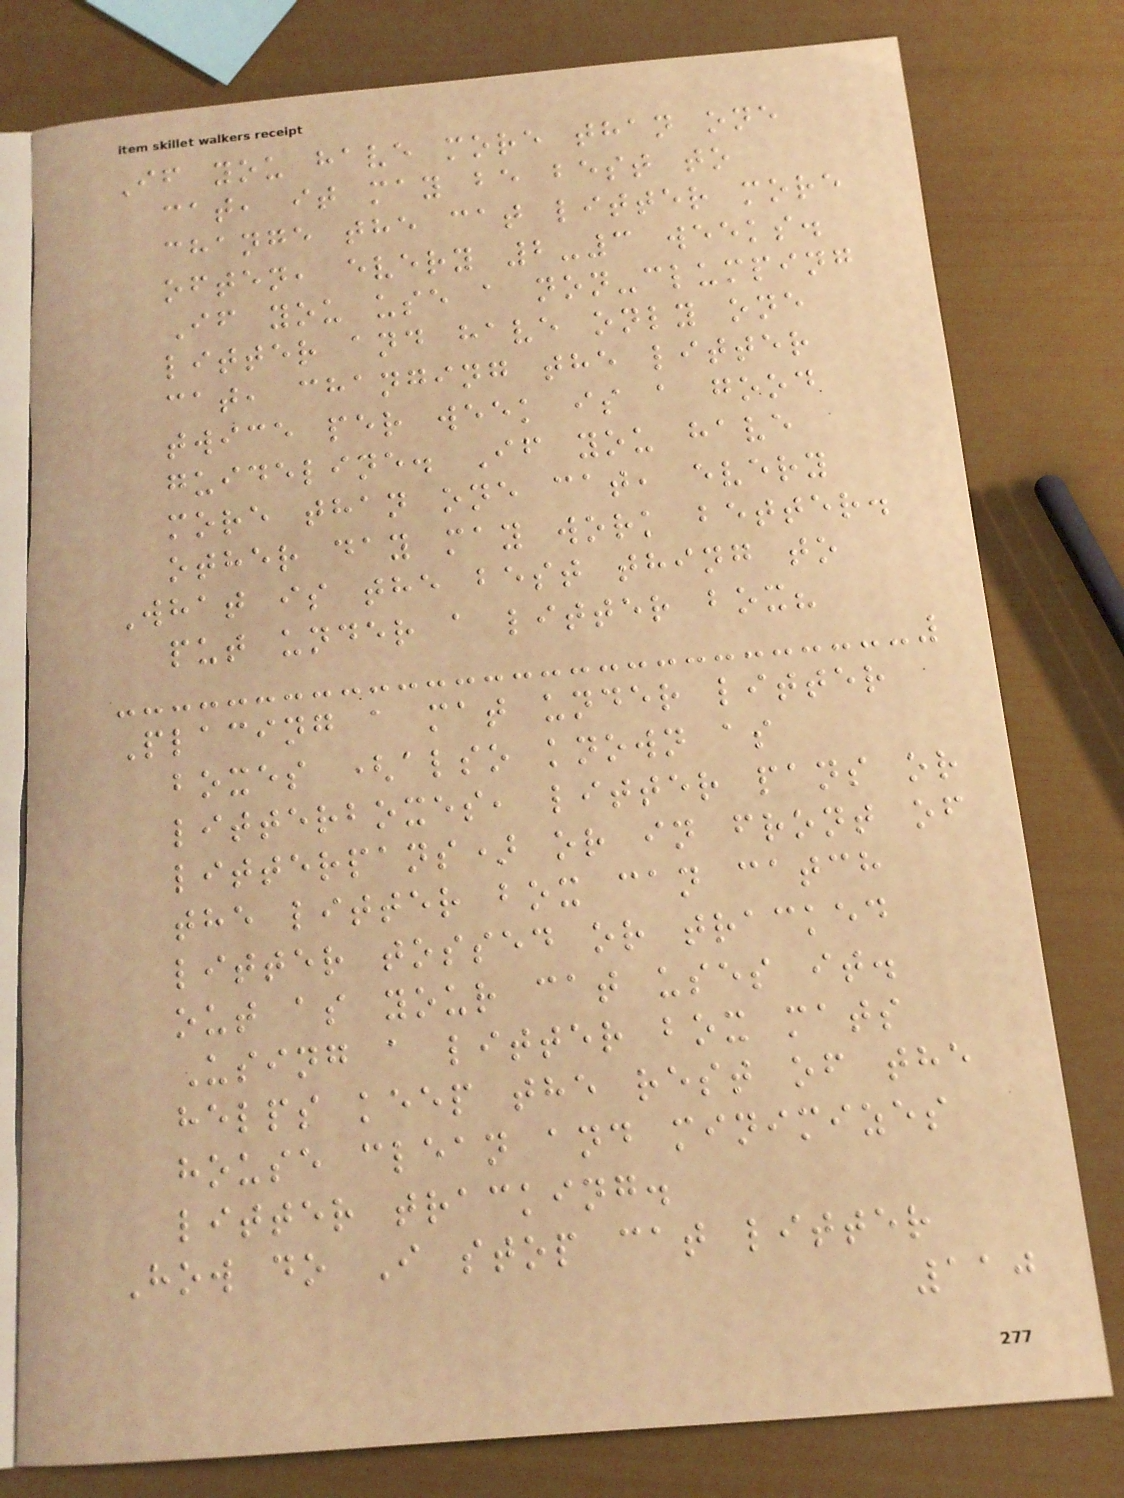If you have more than one
cat, it may be best to
change the cat litter more
often, every 2-3 weeks.
If you use a non-clumping
litter and have only one
cat, changing the litter
twice per week is a good
guideline. If you have
more than one cat, every
other day may work better.
What is the best thing to
put under a litter box?
Placing a mat under litter
boxes (also known as
litterboxes, litter pans or
litterpans) or in front of
the litter box can catch
litter tossed or tracked
out as your cat uses it.
Using a litter box mats
helps keep the rest of the
house clean and minimizes
litter tracking.
How do I stop cat litter
110
